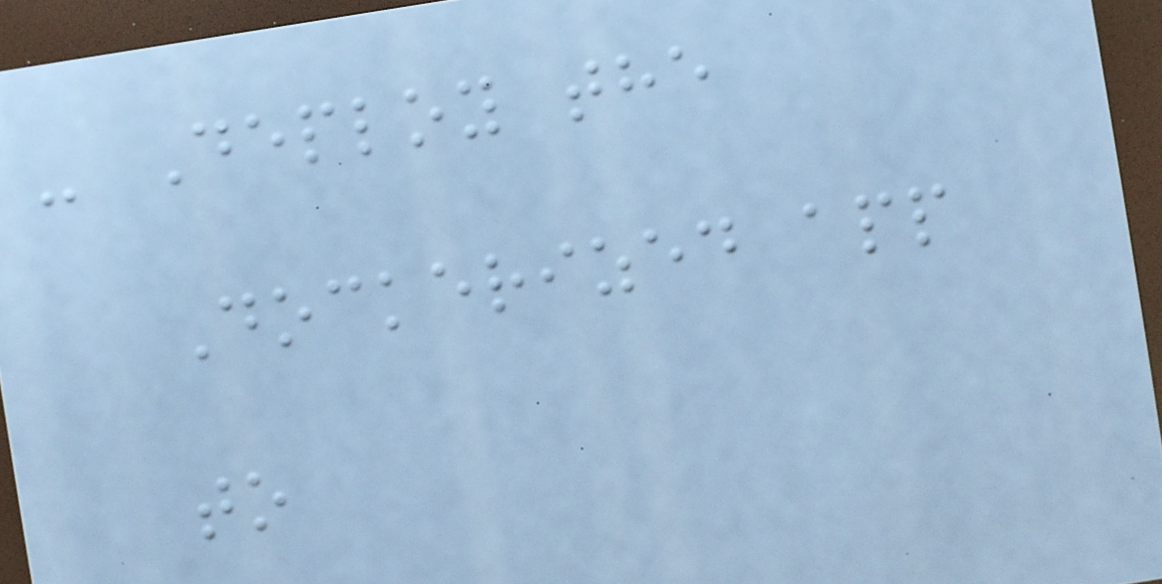- Deploy the
Dockerized app
to
